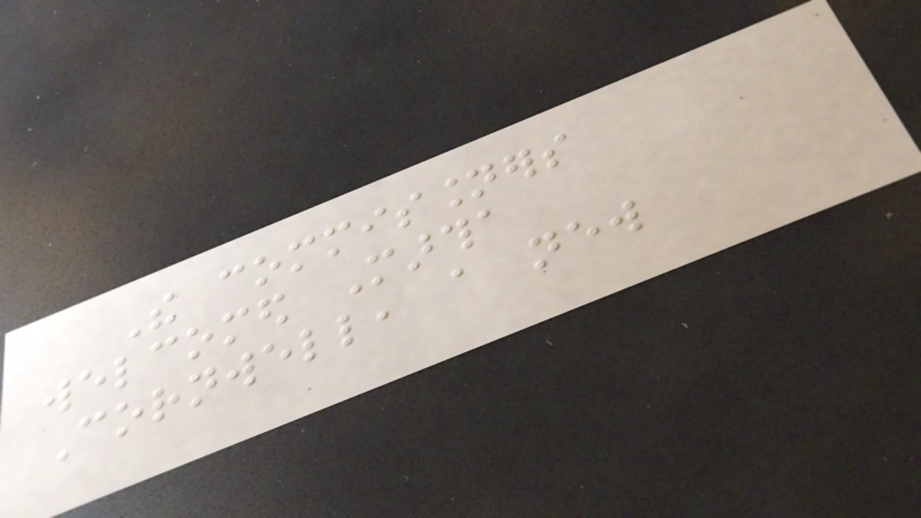The commissioners
welcomed Martha
Cornwell, a new
